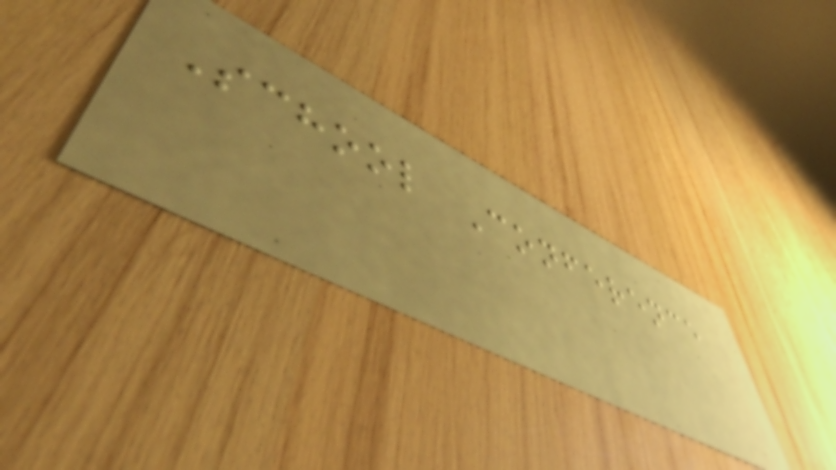School Conference
